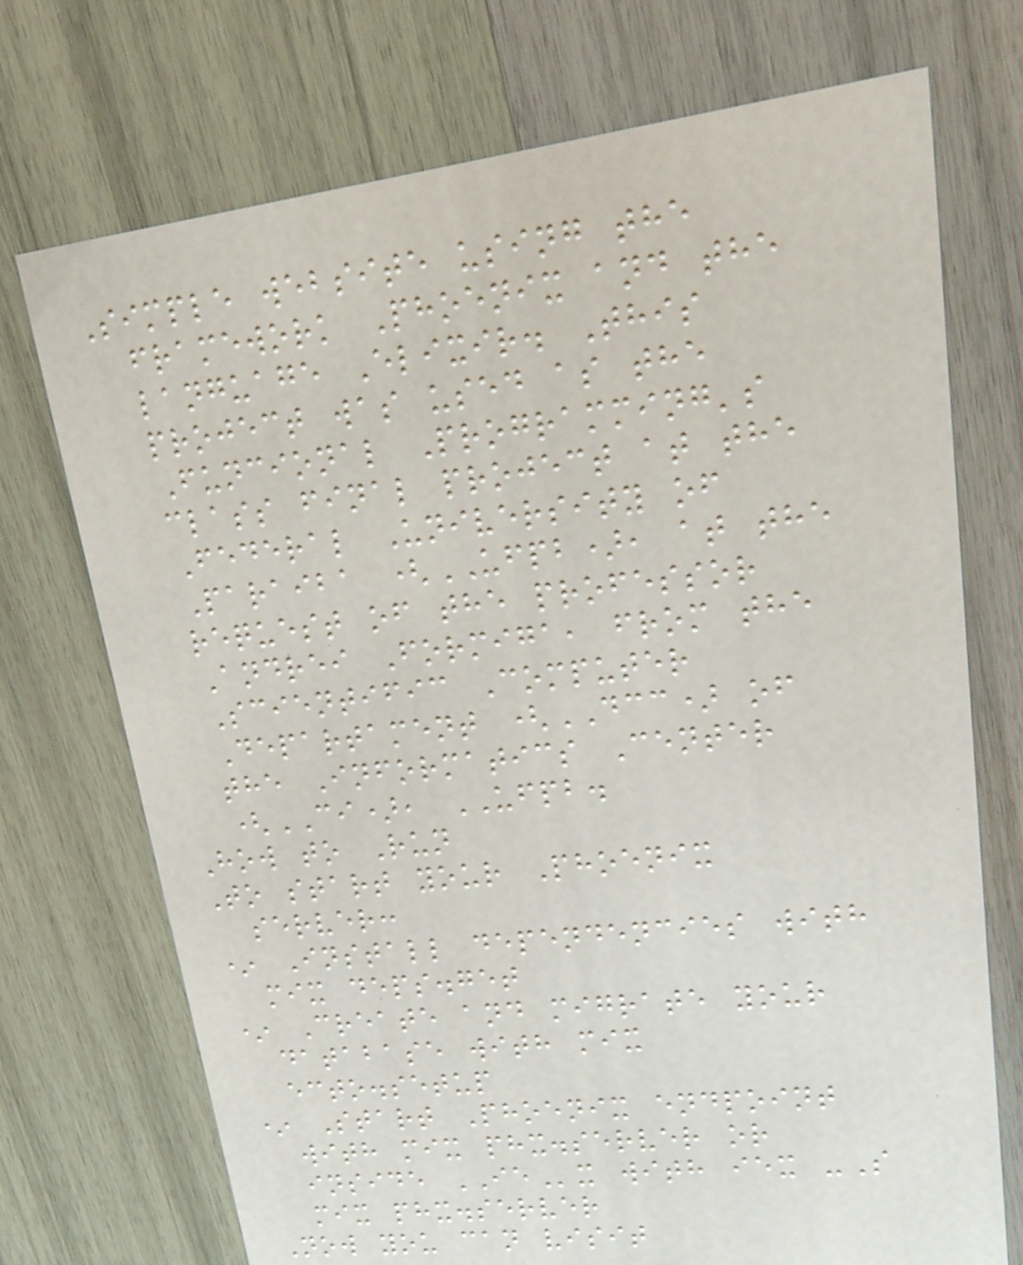Simple website using the
framework Phoenix and the
language Elixir. This
project was used as the
Funcional Programming's
class final project at the
Federal University of
Paraiba (UFPB), at the
request of the professor
Andrei Formiga, from the
Scientific Computer
Departament (DCC) of
the Informatics Center
(CI), UFPB.
How to Run
To start your Phoenix
server:
* Install dependencies with
mix deps.get
* Create and migrate your
database with mix
ecto.setup
* Start Phoenix endpoint
with mix phx.server or
inside IEx with iex -S
mix phx.server
Now you can visit
